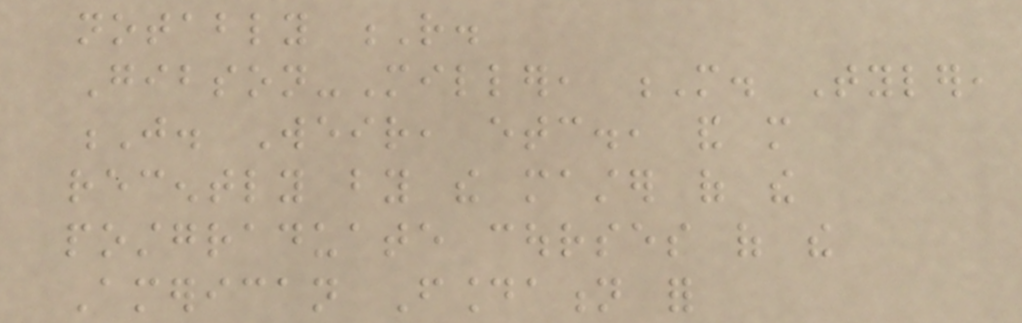notably R.
Gibson-Miller, M. Tyler,
J. Weir, etc., and more
recently by the master of the
postgraduate courses of the
American Foundation for
